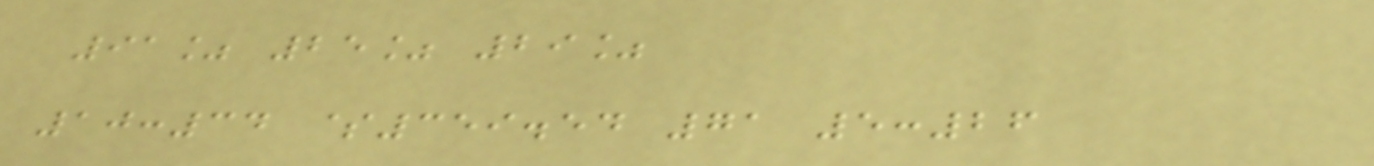91% 25% 29%
10:34 $359.54 71 5:26
